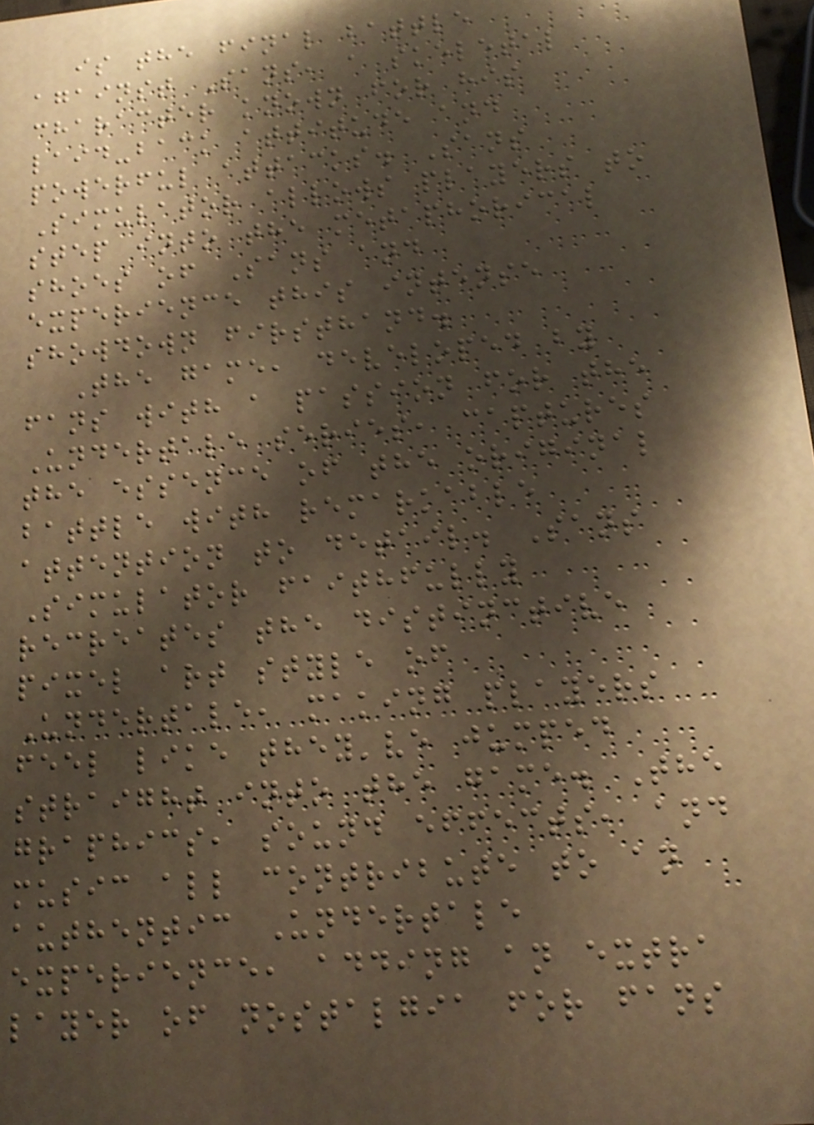is the final battle
against Sans, a skeletal
character known for his
laid-back attitude and
powerful attacks. Sans
Simulator allows players to
step into the metaphorical
shoes of Sans and
experience this intense
showdown firsthand.
The game, developed by
fans with a passion for the
Undertale series, captures
the essence of the original
battle with remarkable
attention to detail. Sans
Simulator faithfully
recreates the distinctive
pixel art style of
Undertale, making players
feel like they've jumped
straight into the game. The
graphics, sound effects, and
music all contribute to an
authentic Undertale
experience, adding an extra
layer of nostalgia for fans
